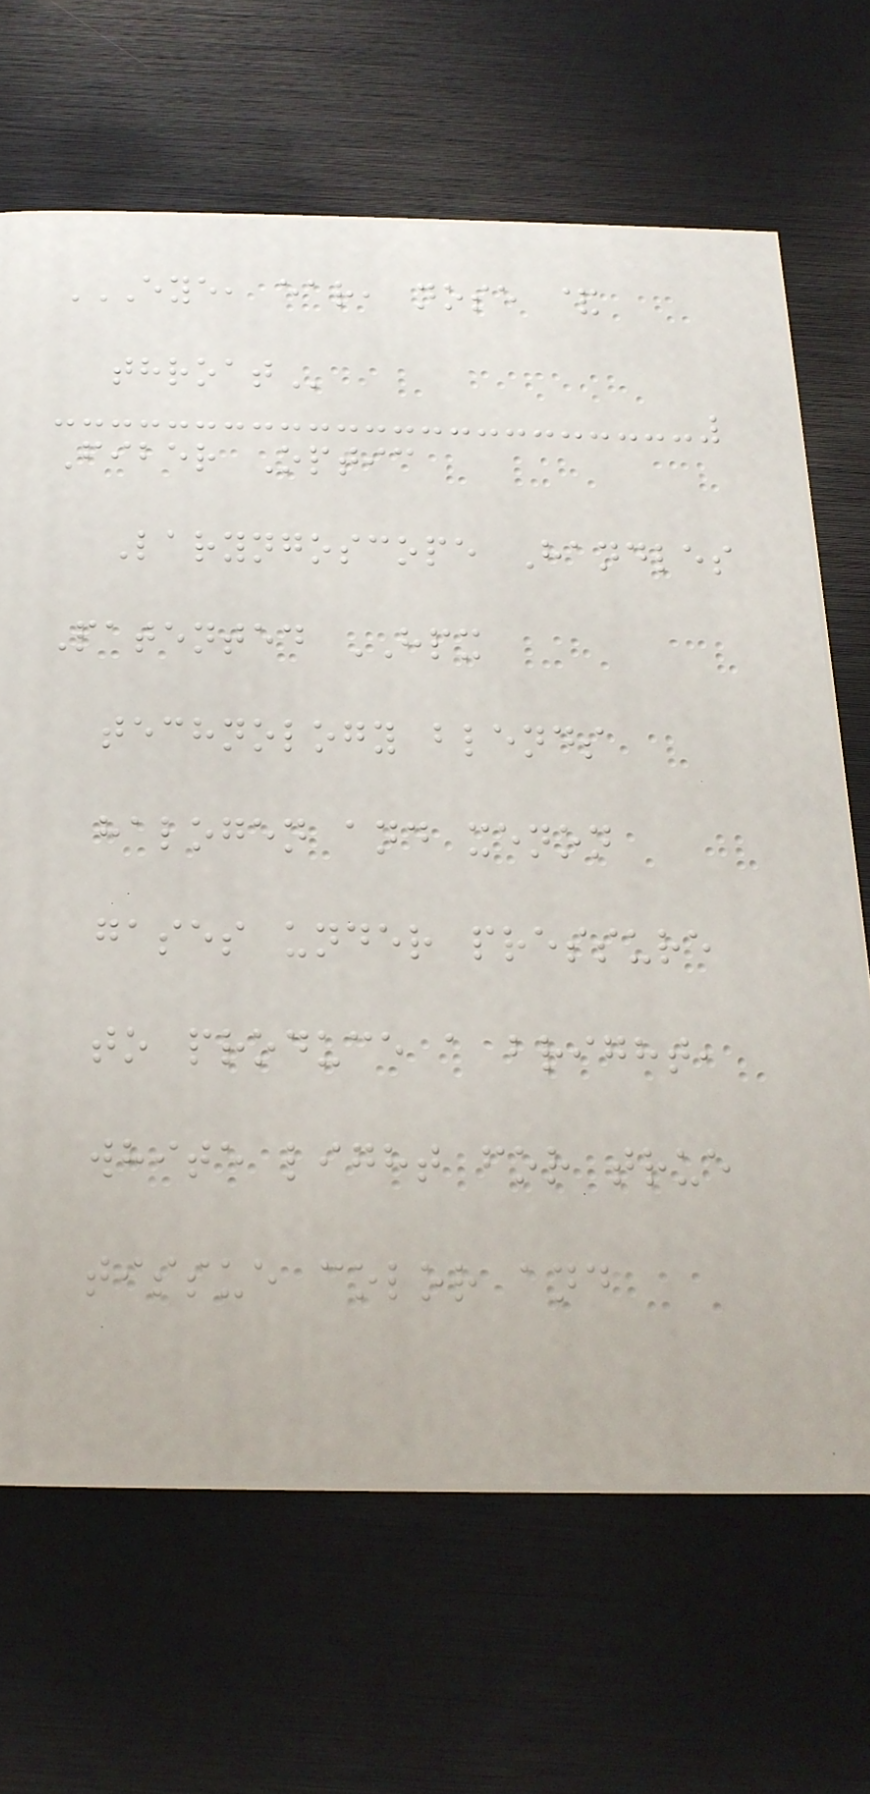EYE, EAR, NOSE &
THROAT
Fiber Optic
Laryngoscope Handles
Patented HPX
technology blends
halogen and xenon
gases under pressure
to produce a bright,
white light for true
tissue color and
